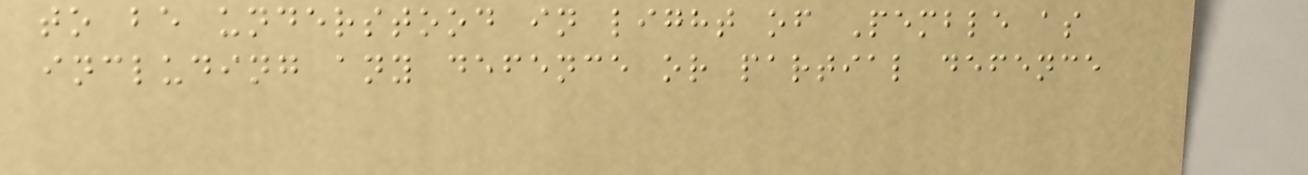to be understood in light of Pemble as
including any defence or partial defence
